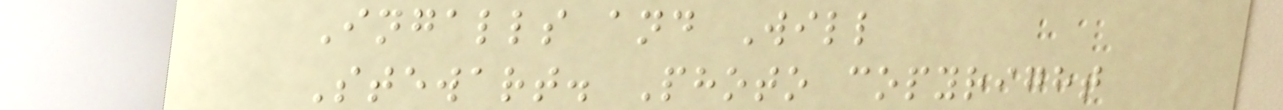Ingalls and Will
Stewart. Photo copyright
